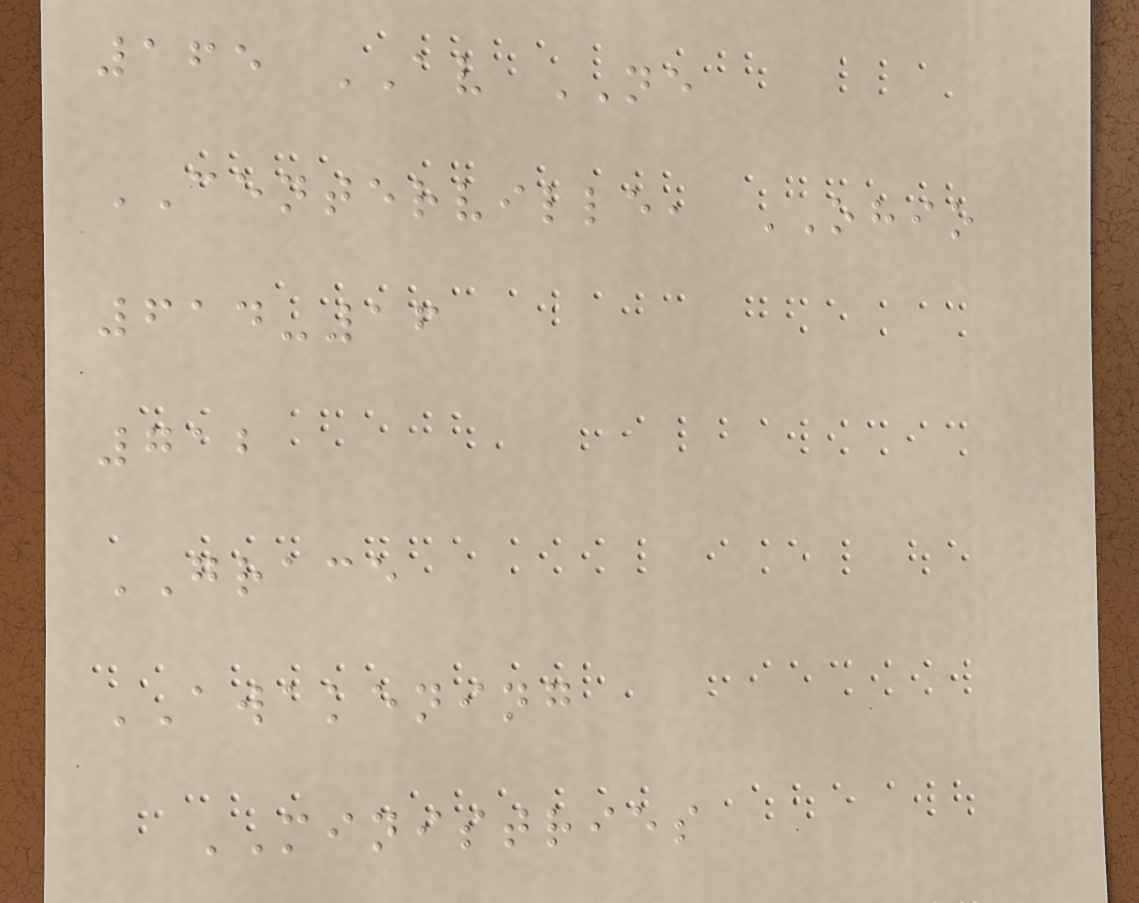165 AV NE
CENTERVILLE, OHIO
614-16
712
GRACE
AWAKENING
MINISTRIES
